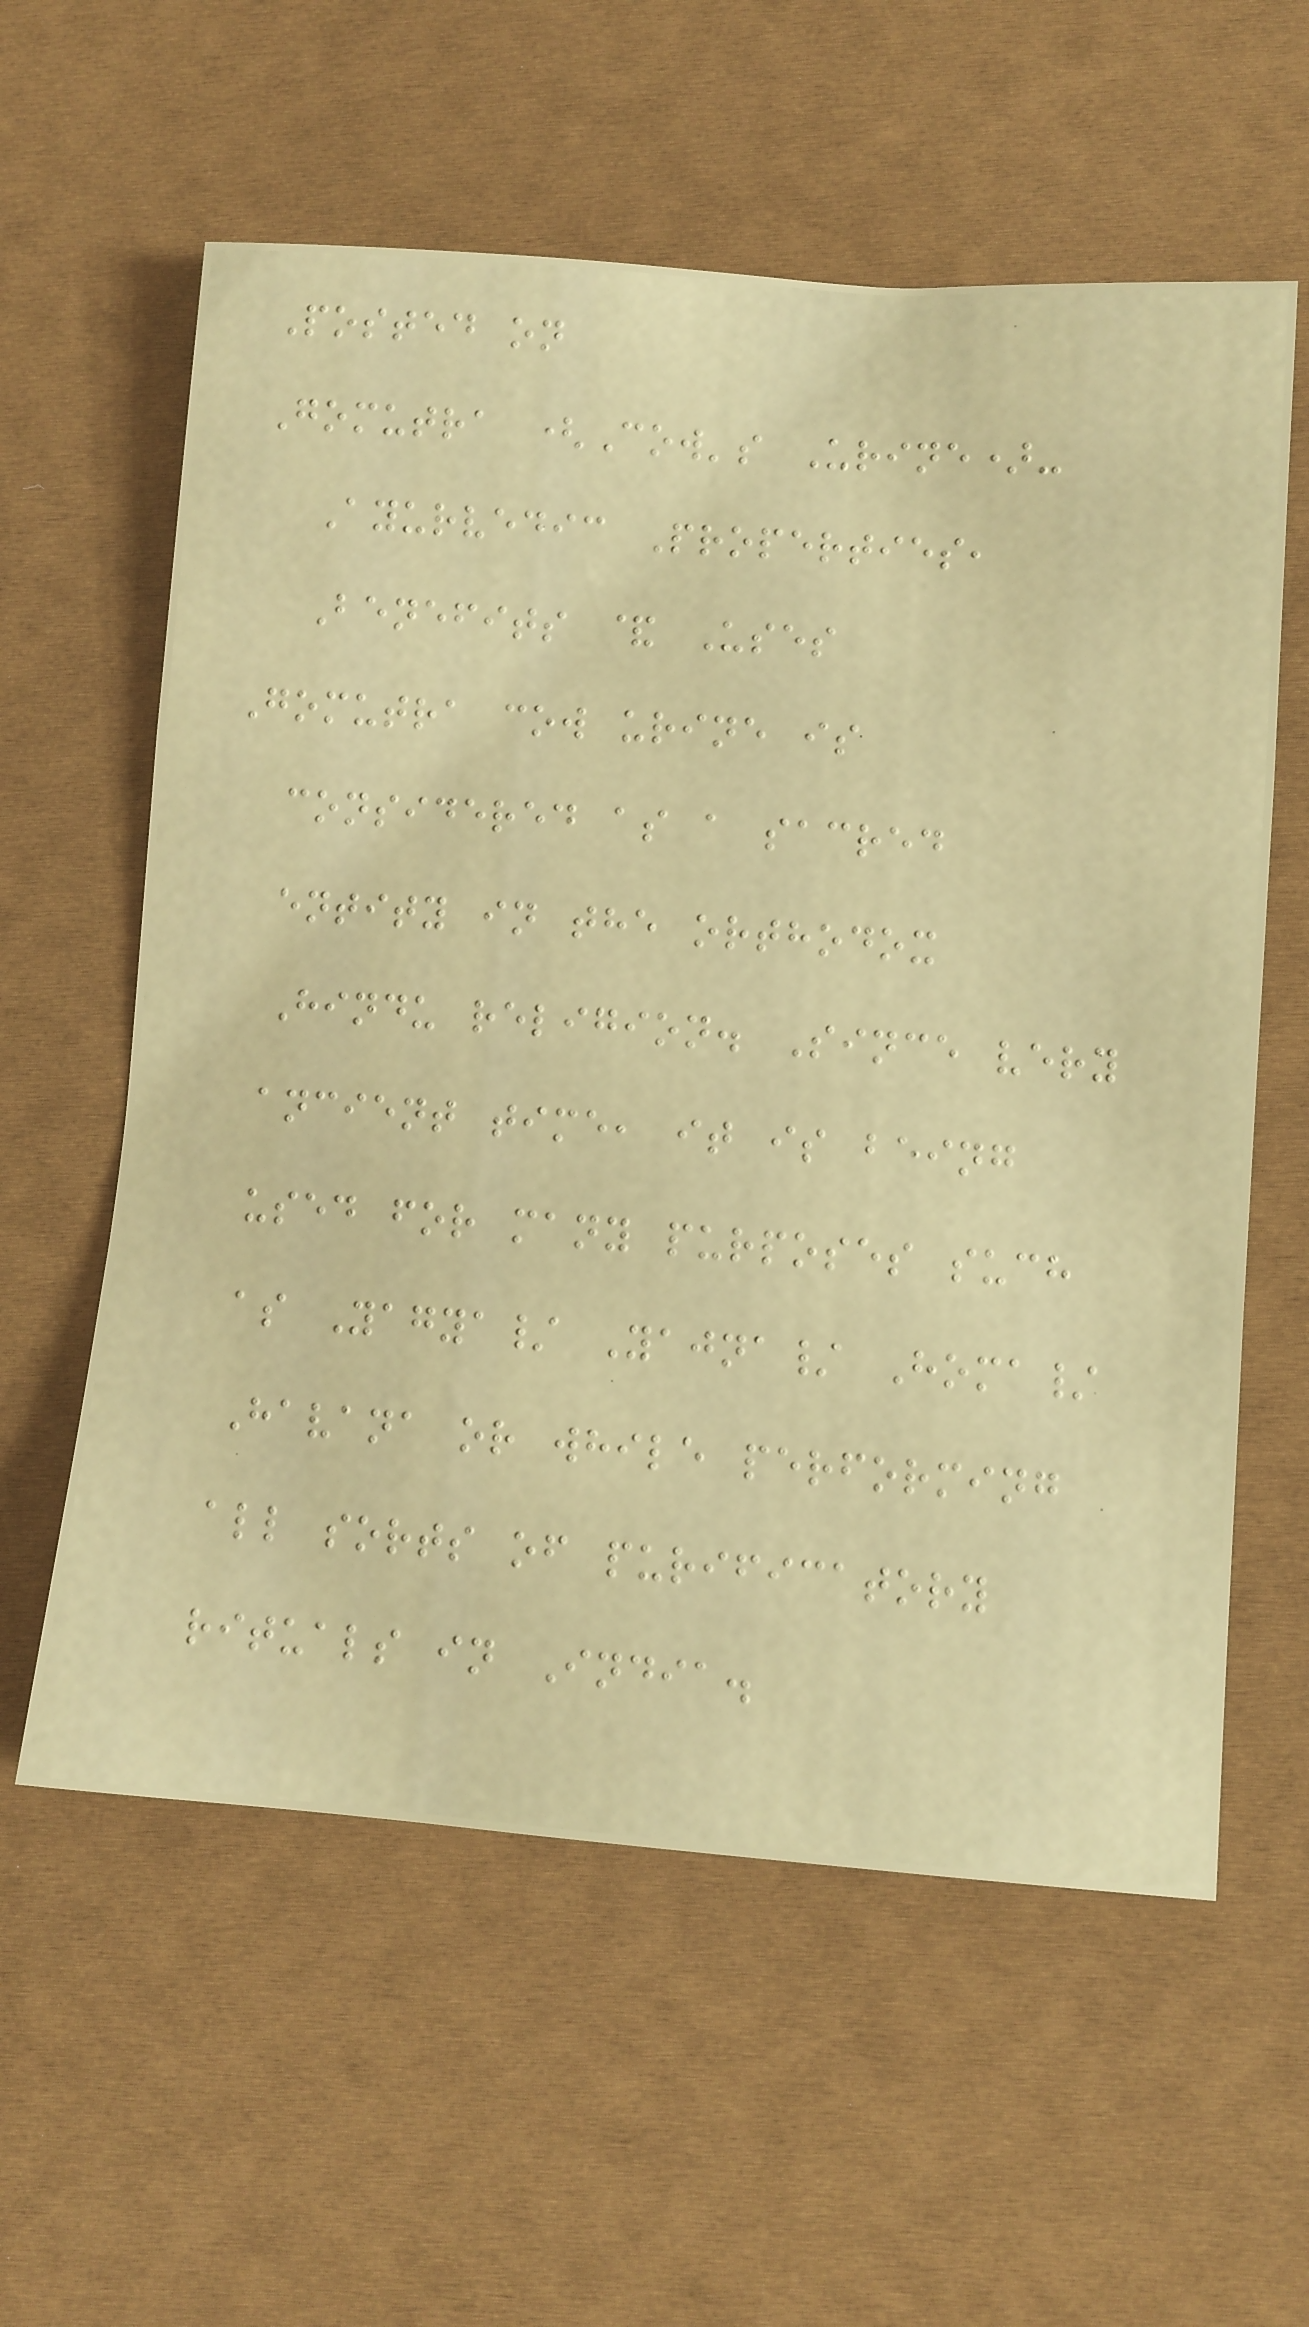Posted on
Gomutra (Cow's Urine)-
Ayurvedic Properties,
Benefits & Uses
Gomutra cow urine is
considered as a sacred
entity in the orthodox
Hindu religion. Since very
ancient time, it is being
used for many purposes such
as Yagya/ Yajna/ Homa/
Havana or while performing
all sorts of purificatory
rituals in India.
